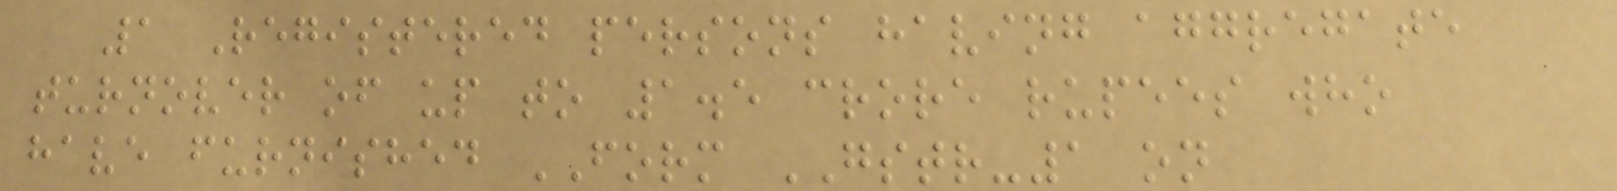1 Registered persons having aggregate
turnover of up to 1.5 crore rupees who
have furnished FORM GSTR-1 on
